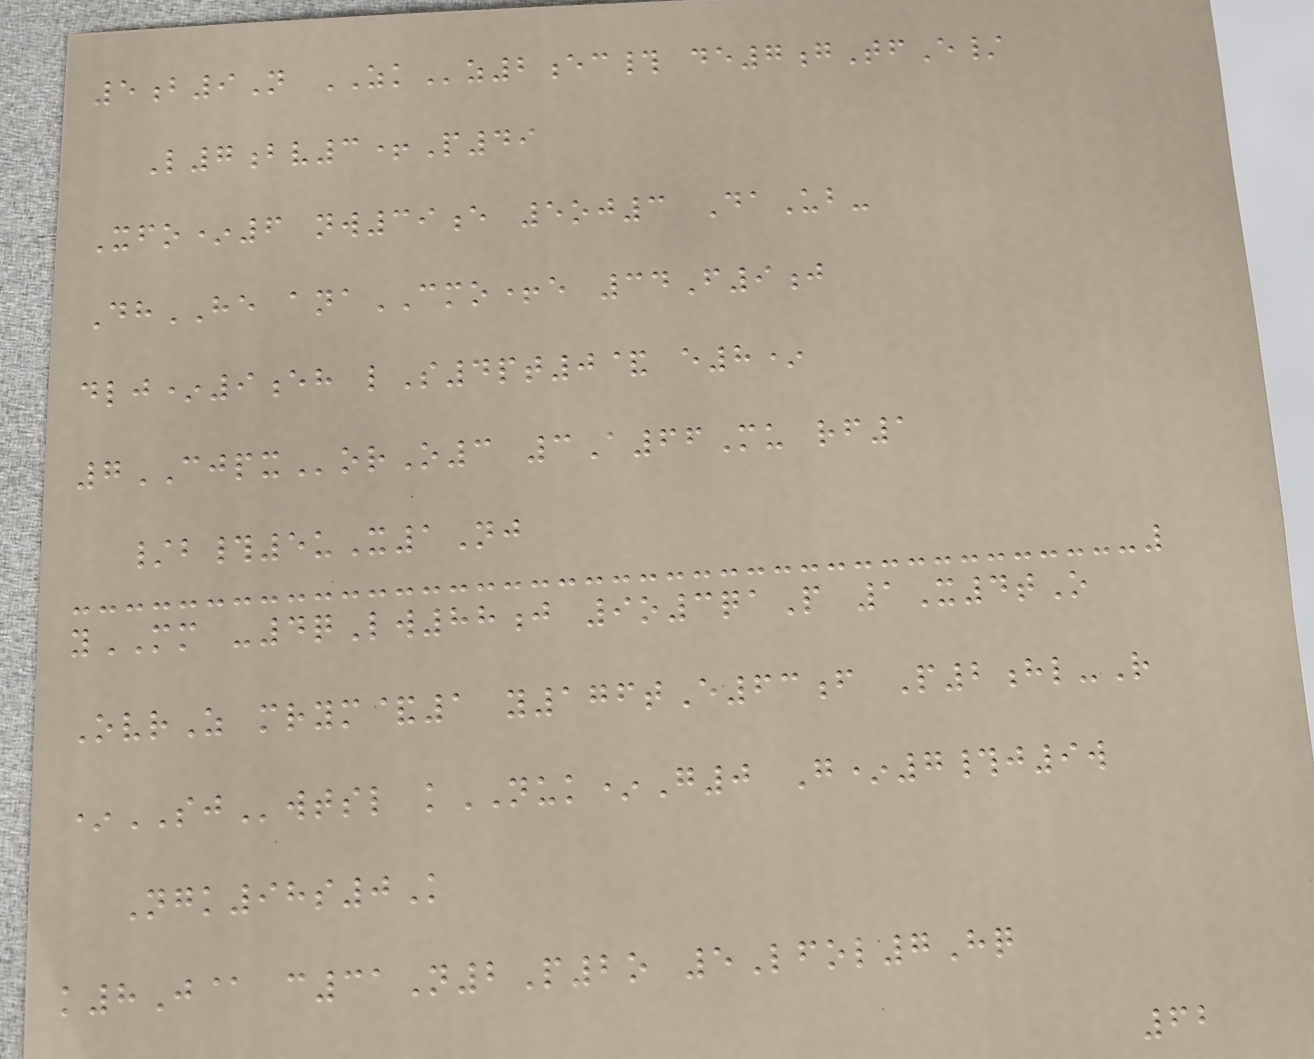5b9N ZKz2ec# de7gTfE/
L7bv3+P49
Xfo*6 nw39e 5oj3 DaUb-
DhHE anaCMO+e 34F9j
dlj*9eh lS4pt0& e8*
7CJPXorO3 3A66Mu rf1
/b#5uX1Nj
yMM -4qLw88j 9o3qaP 1X4tO
OvrZ mrym&1 y176tE63f P2hl-R
*SJwtsl kNUK*G0 G*7#j9w
Ngk98s0K
k8J@ c31N2P2o 5Lfol7Hq
62
